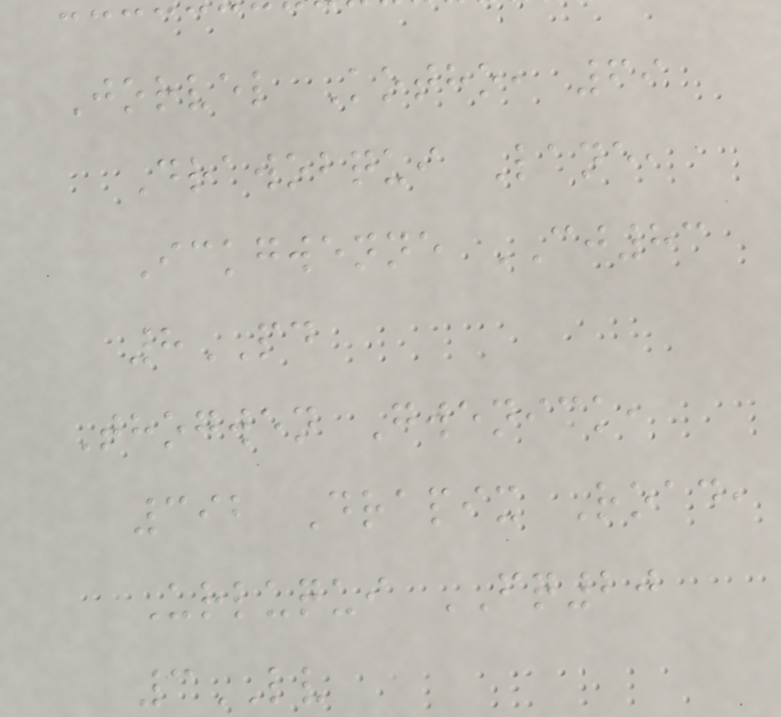Jorvel Kotho, 69
Drawobqui Lane,
Ickgwenne CJ83
8PD
Thogwen Gwenick,
392 Drapix Road,
Urluqui FQ20
3LV
